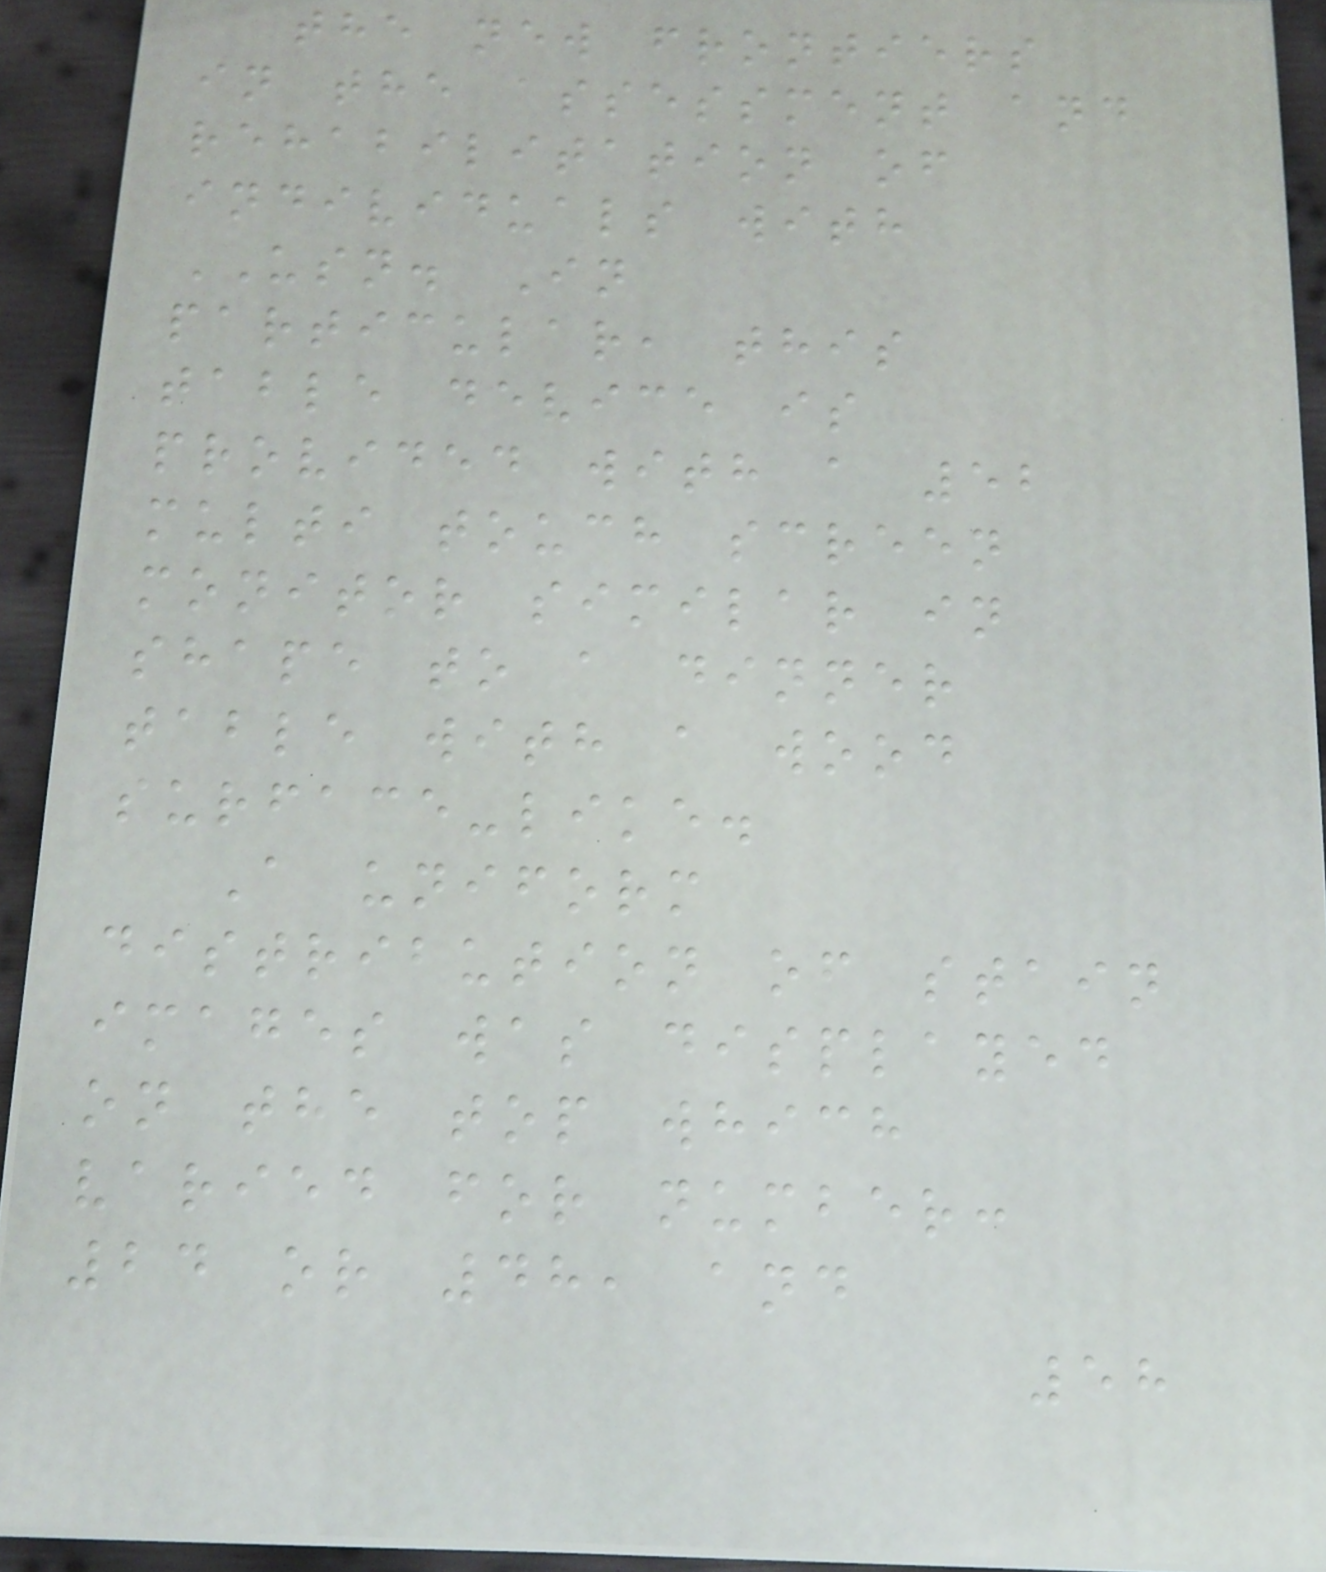the new frontiers
in the assessment and
rehabilitation of
individuals with
USN. In
particular, this
table device is
provided with a 52
multi touch screen
monitor similar in
shape to a dinner
table with a wood
surface-like.
A uniform
distribution of stain
images was displayed
on the top which
varied for number:
24 or 48, and
58
